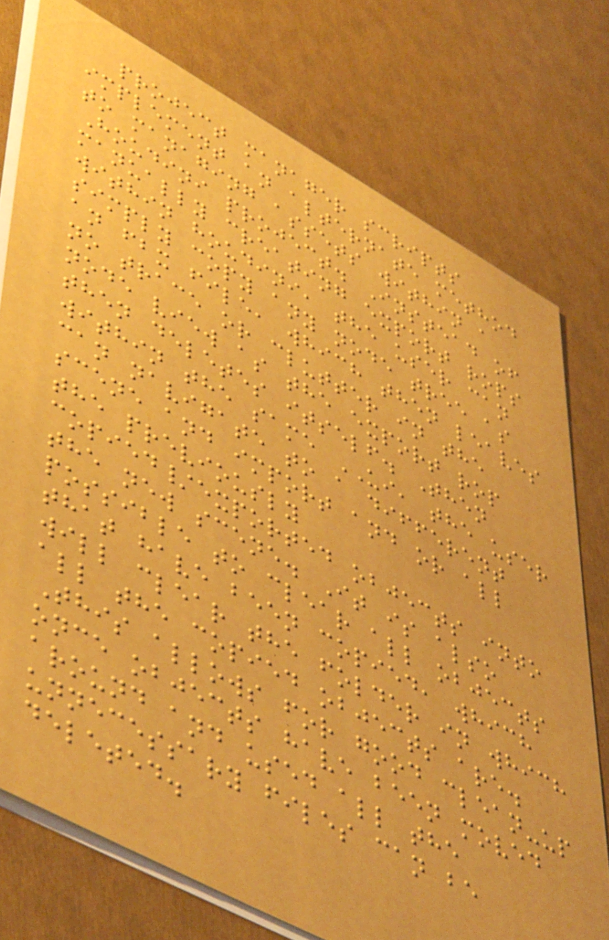project manager scripts
implement an alternate method
to managing assets within a
Houdini project. Instead of
manually creating export rops
within houdini, the user can
simply copy any node tree as
an fbx file, which then leaves
no trace or clutter in the
node view as the export rop
then deletes itself. Then
within the same UI, the user
can navigate to a different
scene and import and or all
the previously
copied/exported objects into
the new scene. It is also
possible to clear all objects
that have been copied, which
will clear the folder in which
all the copied objects are.
This allows for good clean-up
once objects have been moved
around and used all the
unnecessary files can be
deleted.
